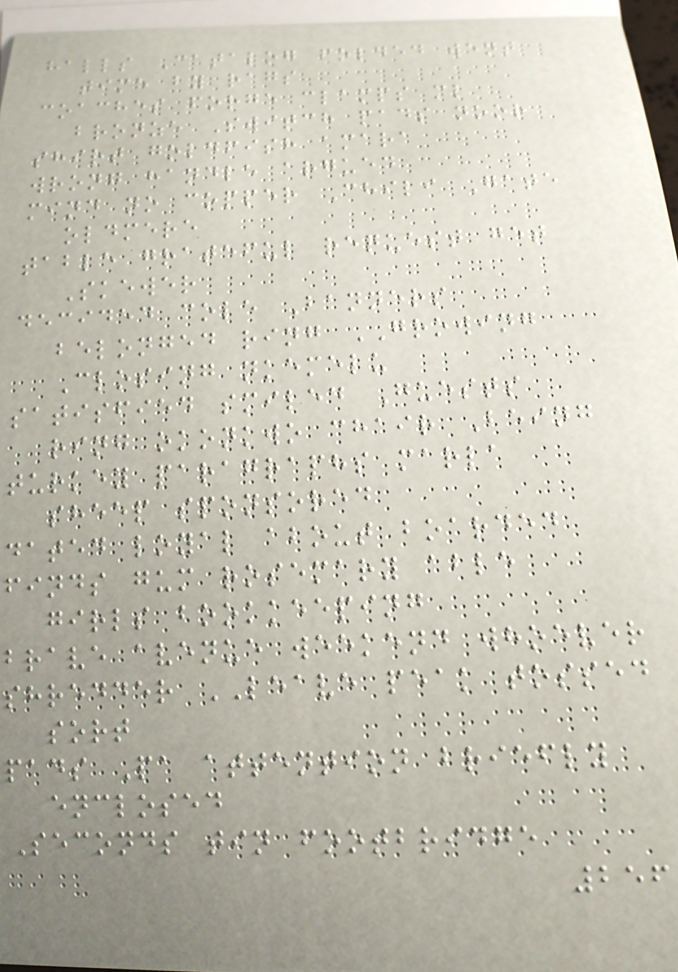halls Catalog folded went
time by rags
coaches forge clamps ml
bronze Switch pads noor
shirt goldfish amara
wrong handle argued
mind no copper Chili Gate
oldmere
table grateful request get
Skewer
decided cole Banners
belonged ring GROWING
Closing nkemelu
satisfied smiled Guests
ring okonkwo chair Being
turkey paragraphs marla
sheep sponsored
dated loyal about boarded
finds gum rosemary able
girls bookkeeping
brave avenue weekend whoever
shredder LEAVE peak tossed
sort
pads Pa attention briefly
enclosed
Seconds tin footbridge
256
